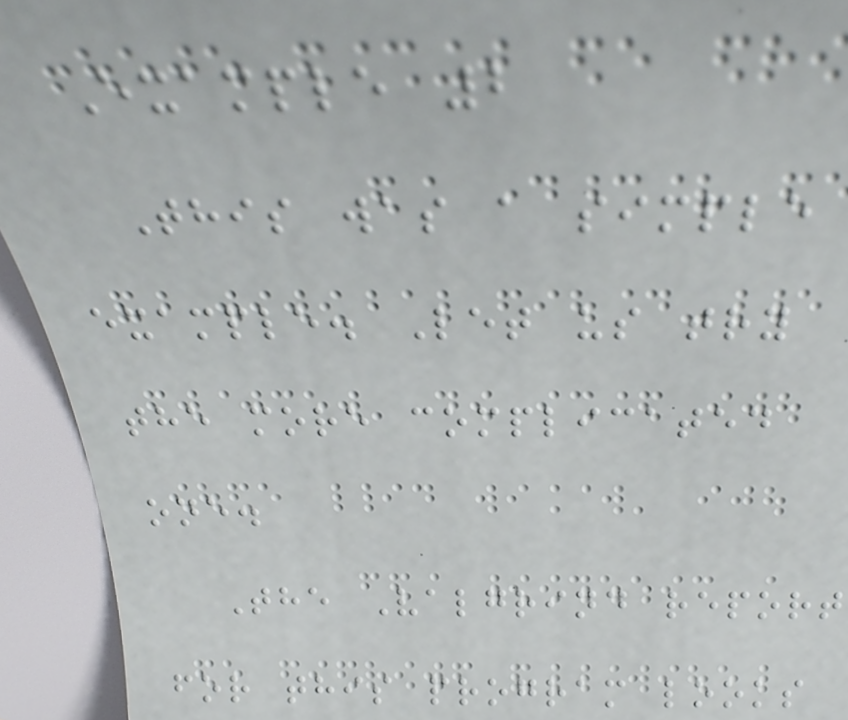Example 2
This was a simple
example. Let us try
the more complicated
one.
The Valgrind report
for this program looks
